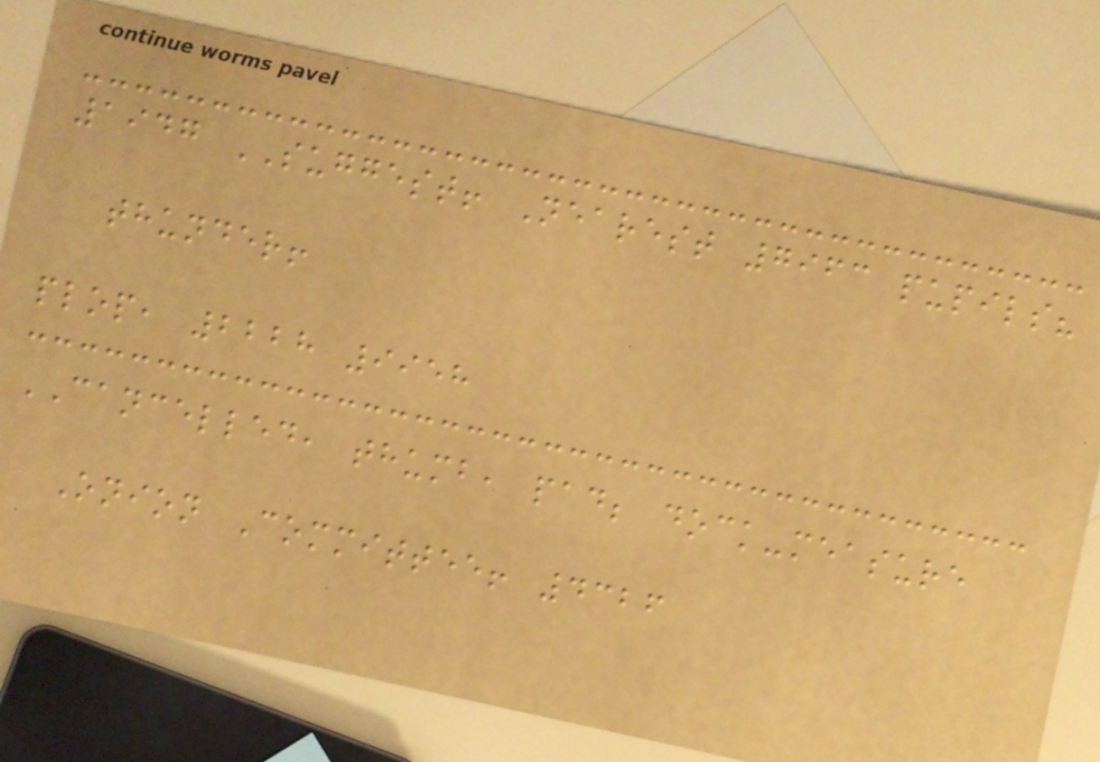1947 SUGGEST! Nearest 7963 pupils?
thunder!
plop, 2228 9958
CANCELLED, thumb, pad; dock-measure
Onion Committee! 4326
